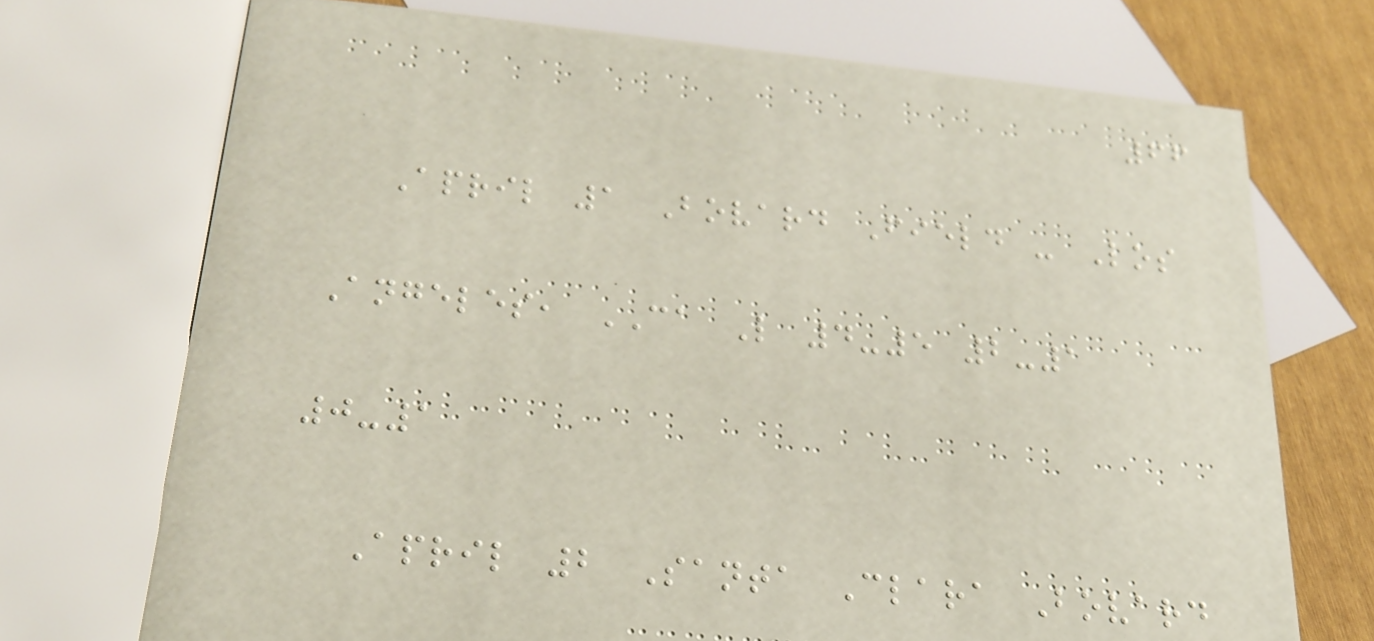66
April 1 Bovard Field - Los
Angeles, CA L 4-5 2-1
0-1
April 2 Santa Clara Bovard
